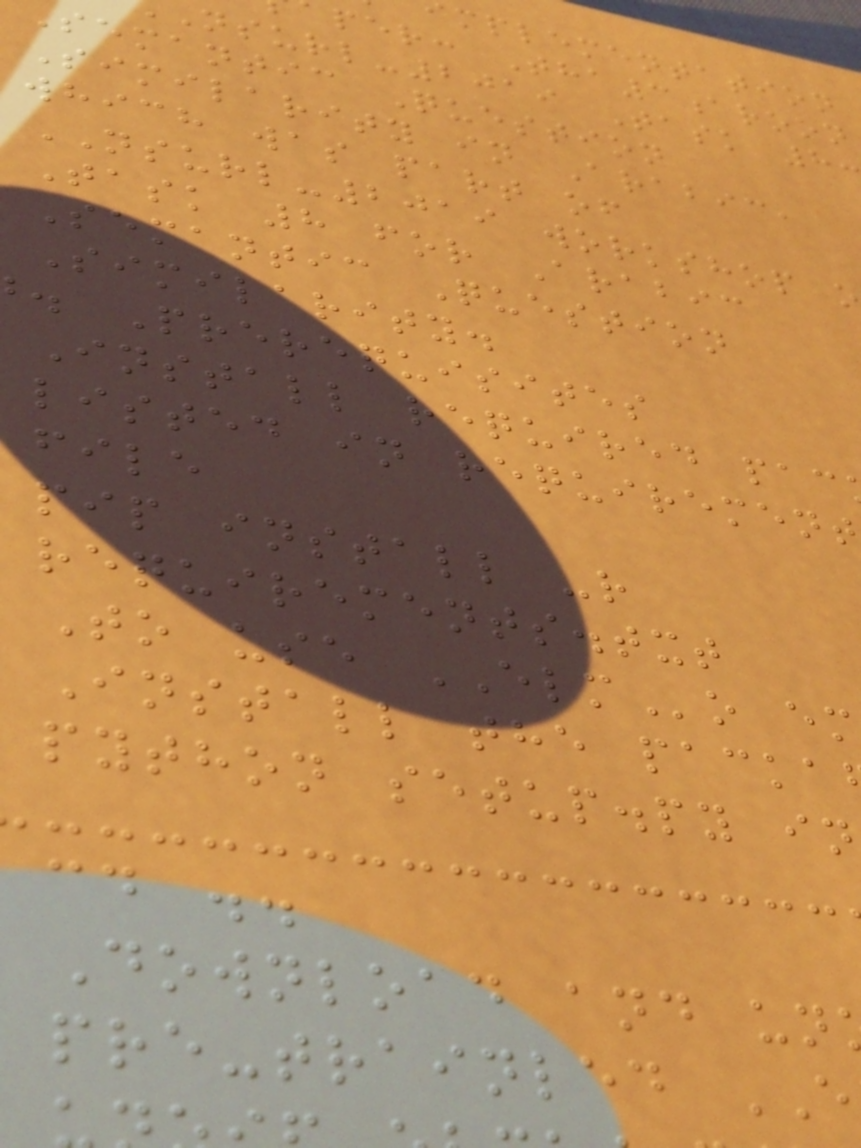mplementation
per: Tha3aroon
nsurl-2019 Task 8
semantic Question
Similarity in Arabic,
which was part of
NSURL-2019 workshop
Task 8 for Arabic
Semantic Question
Similarity.
. Prerequisites
Install required pac
listed in requirement
file
pip install -r
requirements.txt
To use ELMo em
Install the packa
python setup.py in
cd ..
Download and un
pre-trainled
